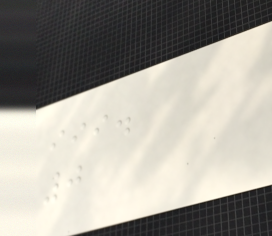iii.
0
